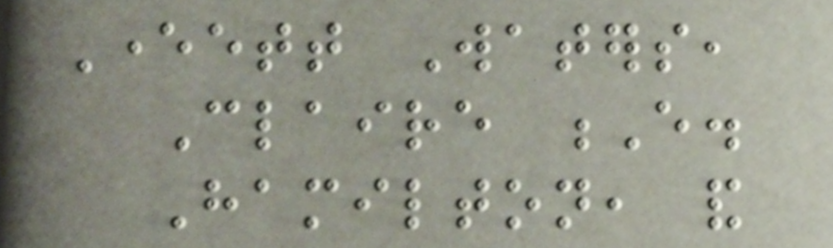Everett Waters,
Claire E.
Hamilton, and
